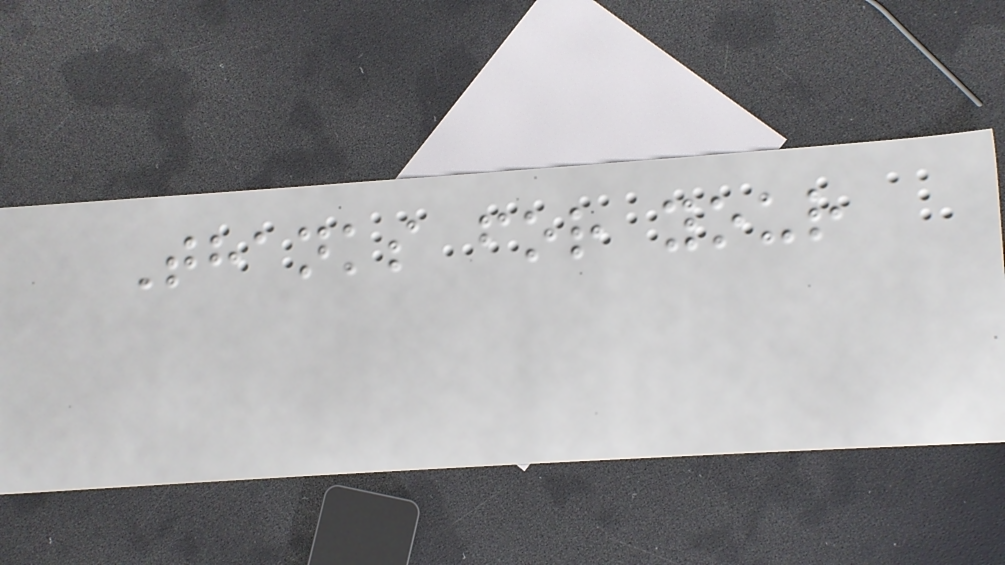Thanks for your
